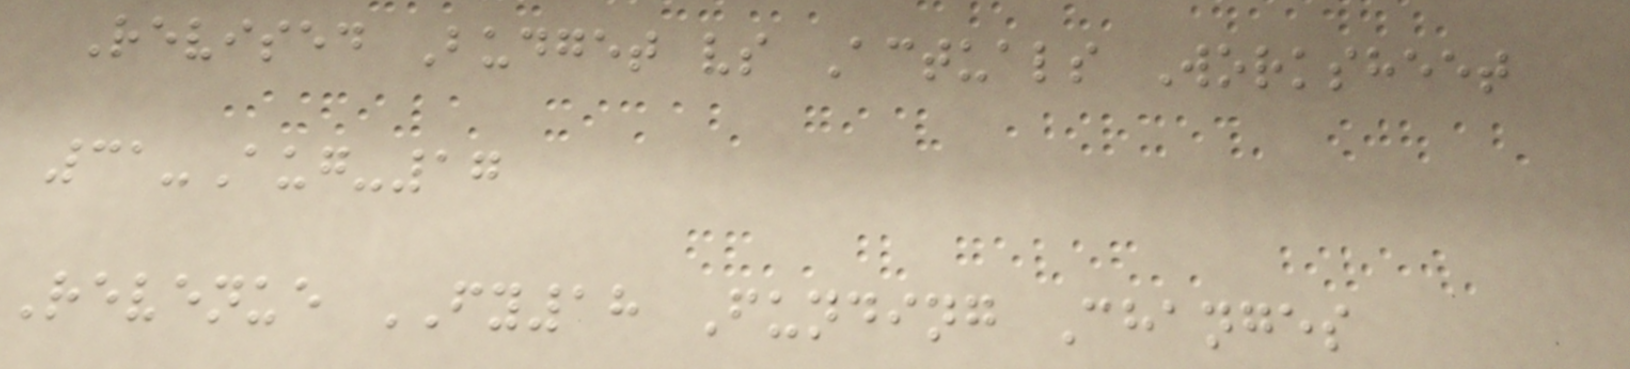Revised Budget vs Actuals Worksheet
31-Aug-17
Revenue FY18 Funding Changes
